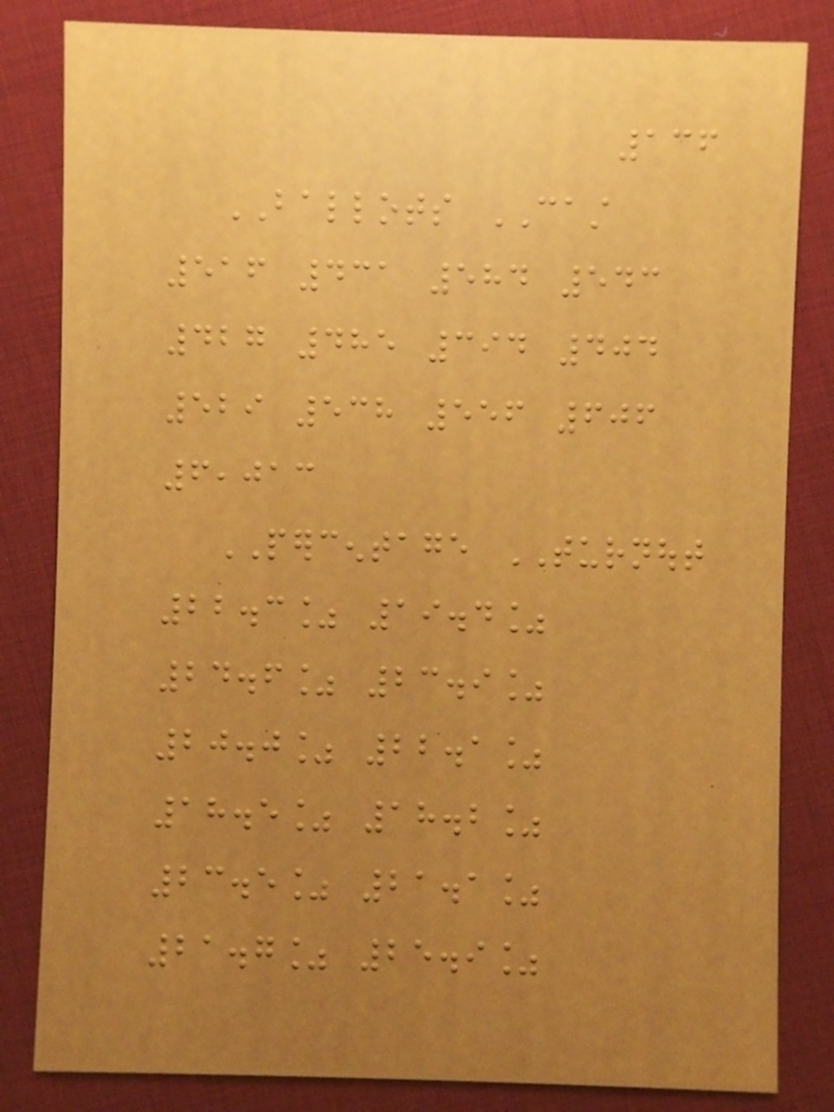136
BALLOTS CAST
516 431 584 543
427 485 394 404
529 538 556 606
6,013
PERCENTAGE TURNOUT
22.3% 19.4%
24.6% 23.9%
20.0% 22.1%
18.5% 18.2%
23.5% 21.1%
21.7% 25.9%
